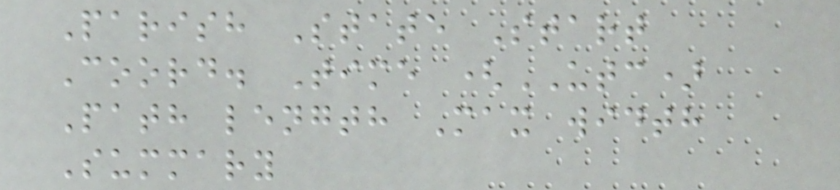Parish State Start
Coord. Time (UTC)
Path length Max width
Summary
